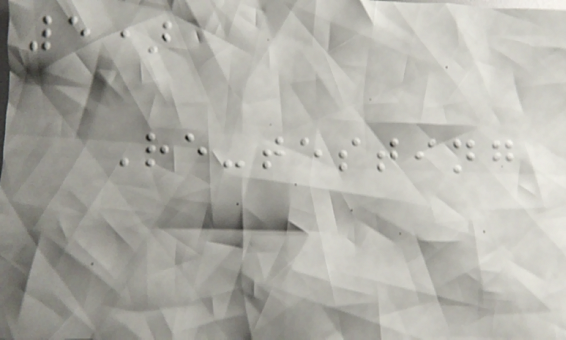5)
Re-testing
